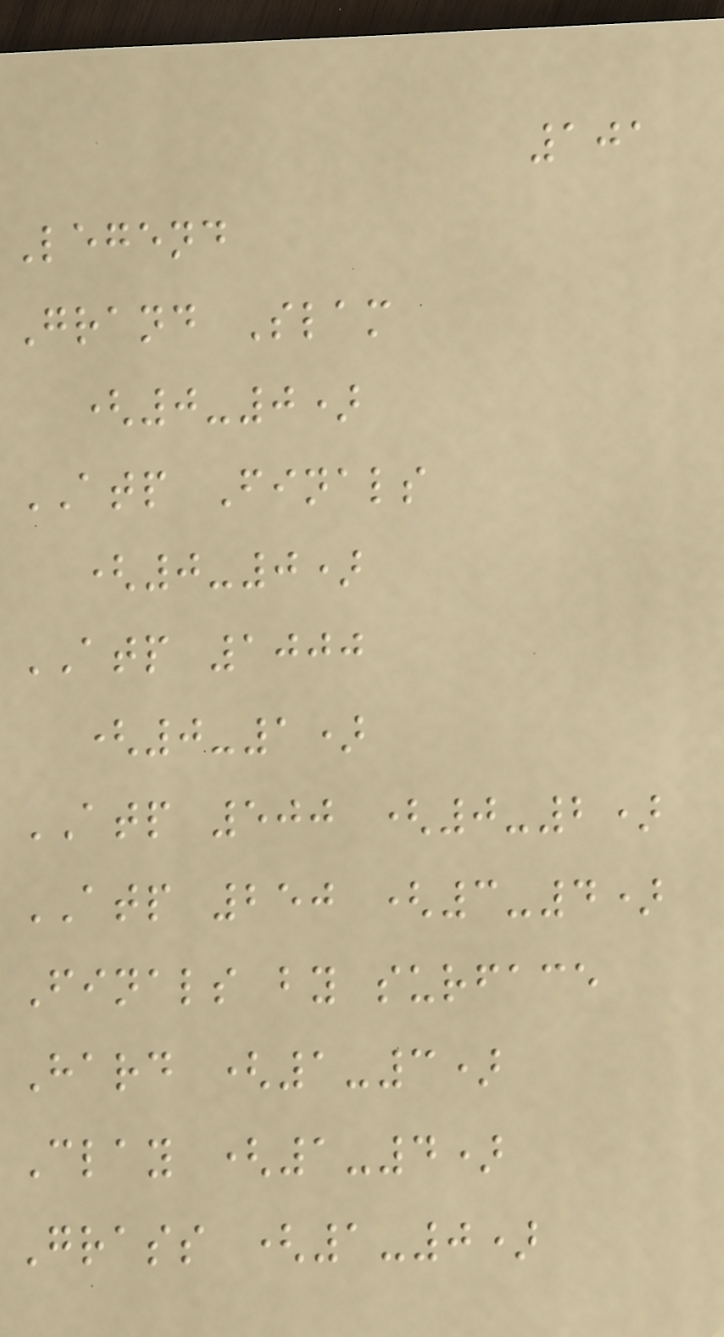101
Legend
Grand Slam
(0-0)
ATP Finals
(0-0)
ATP 1000
(0-1)
ATP 500 (0-2)
ATP 250 (3-4)
Finals by surface
Hard (1-3)
Clay (1-4)
Grass (1-0)
